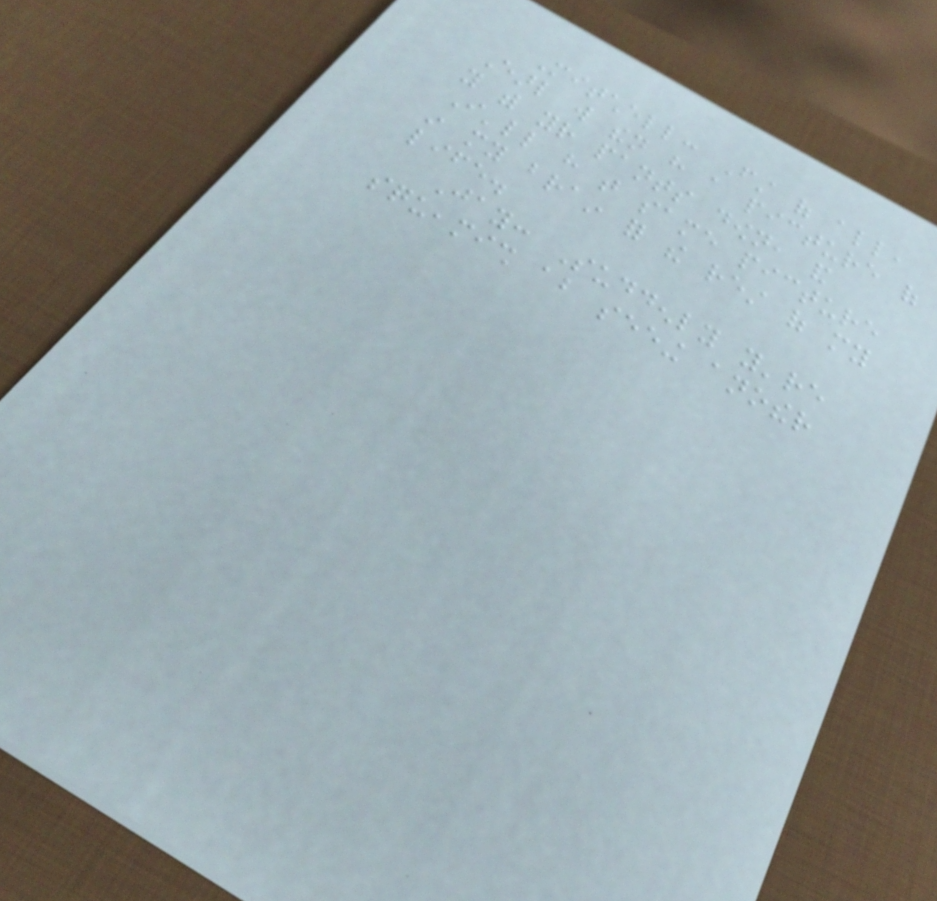Mitchell: First of all,
Earl will then have a picture of
you with your pants down, and
I'll have that same picture
in my brain for the rest of my
life.
Jay: Suddenly you're
squeamish about seeing another
